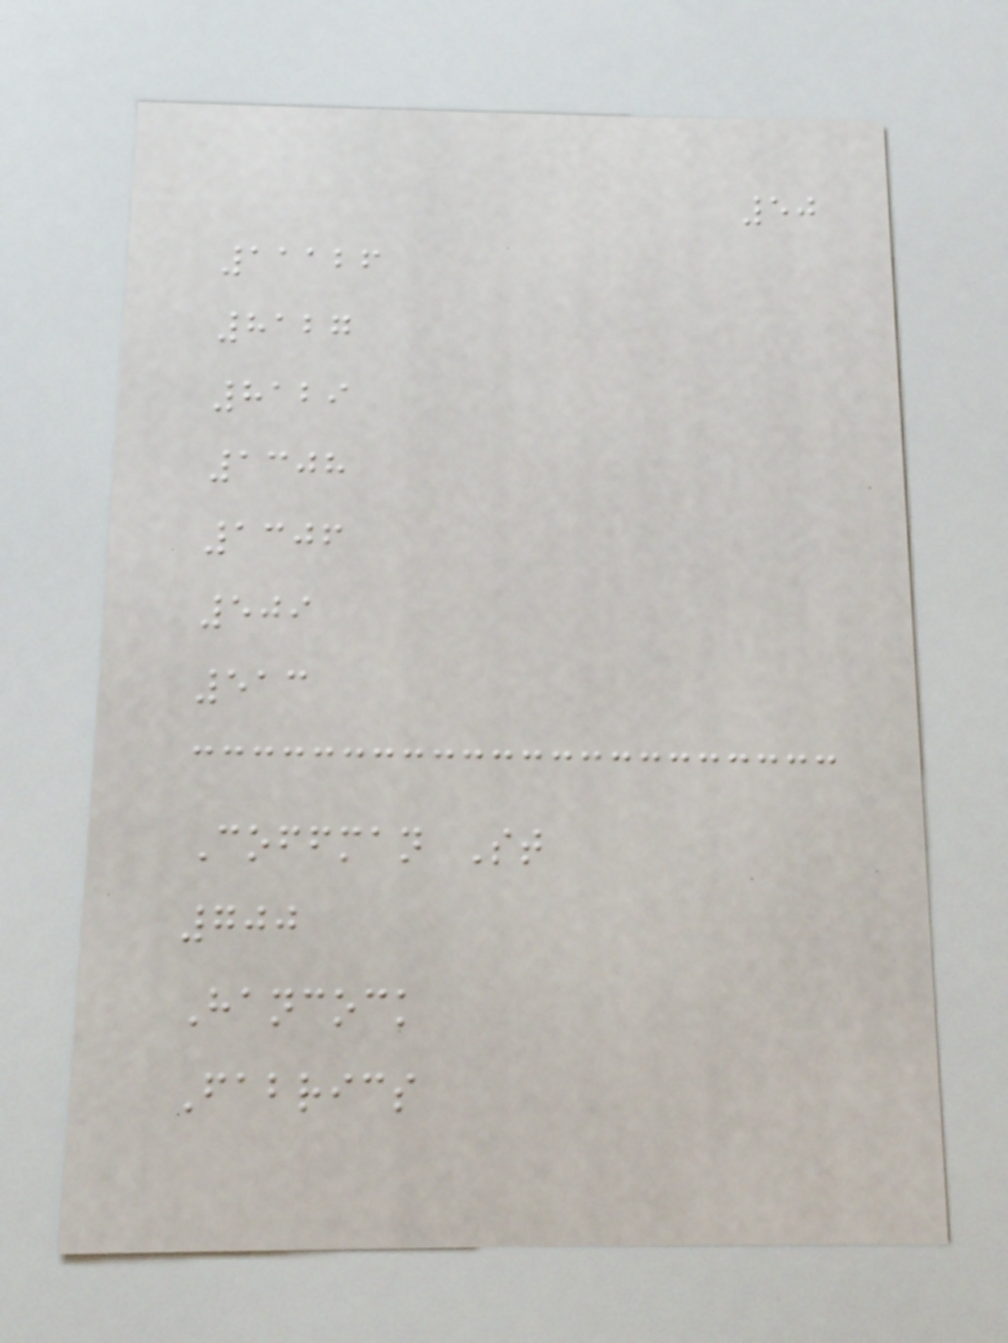50
11126
8127
8129
1308
1306
509
513
Coffman St
700
Hancock
Fabrics
